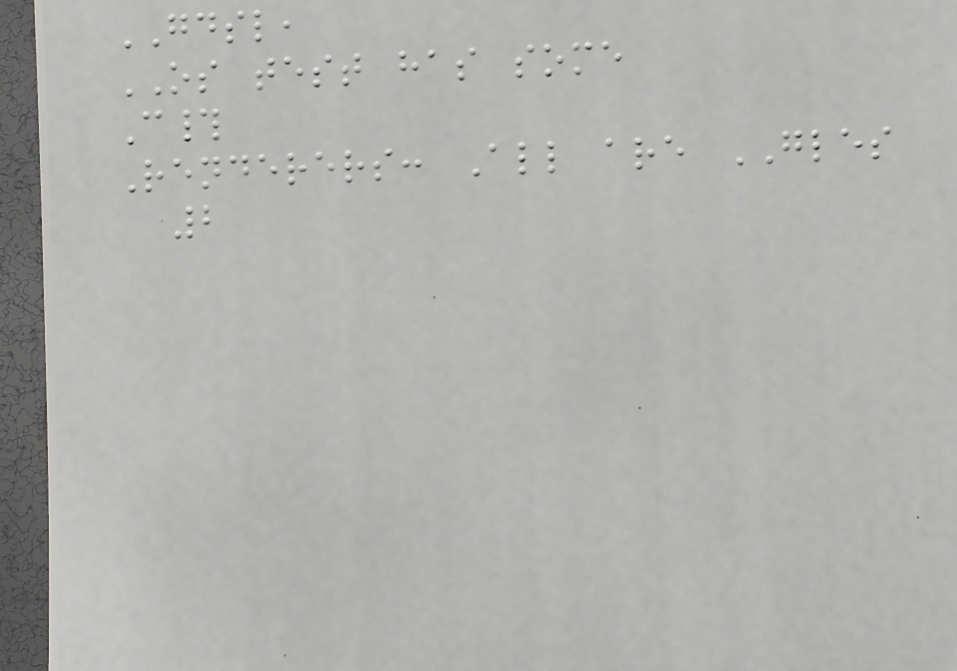GDSL,
OS test has some
C#
Renderers: All are GLES
2
